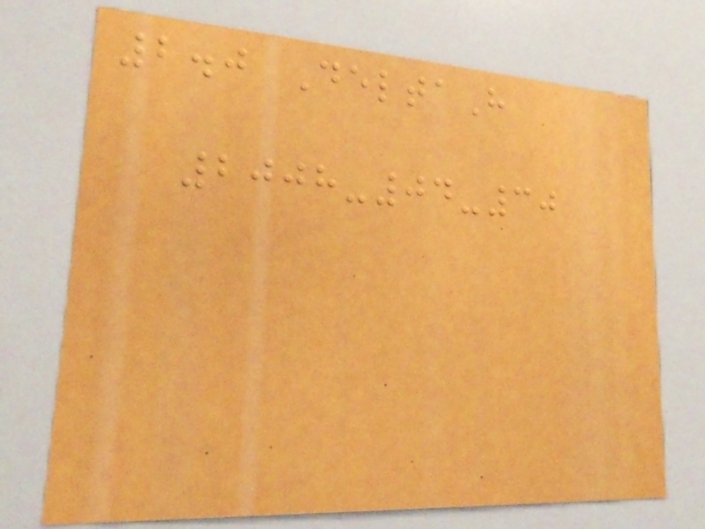2.0 DeltaH
2008-04-30
